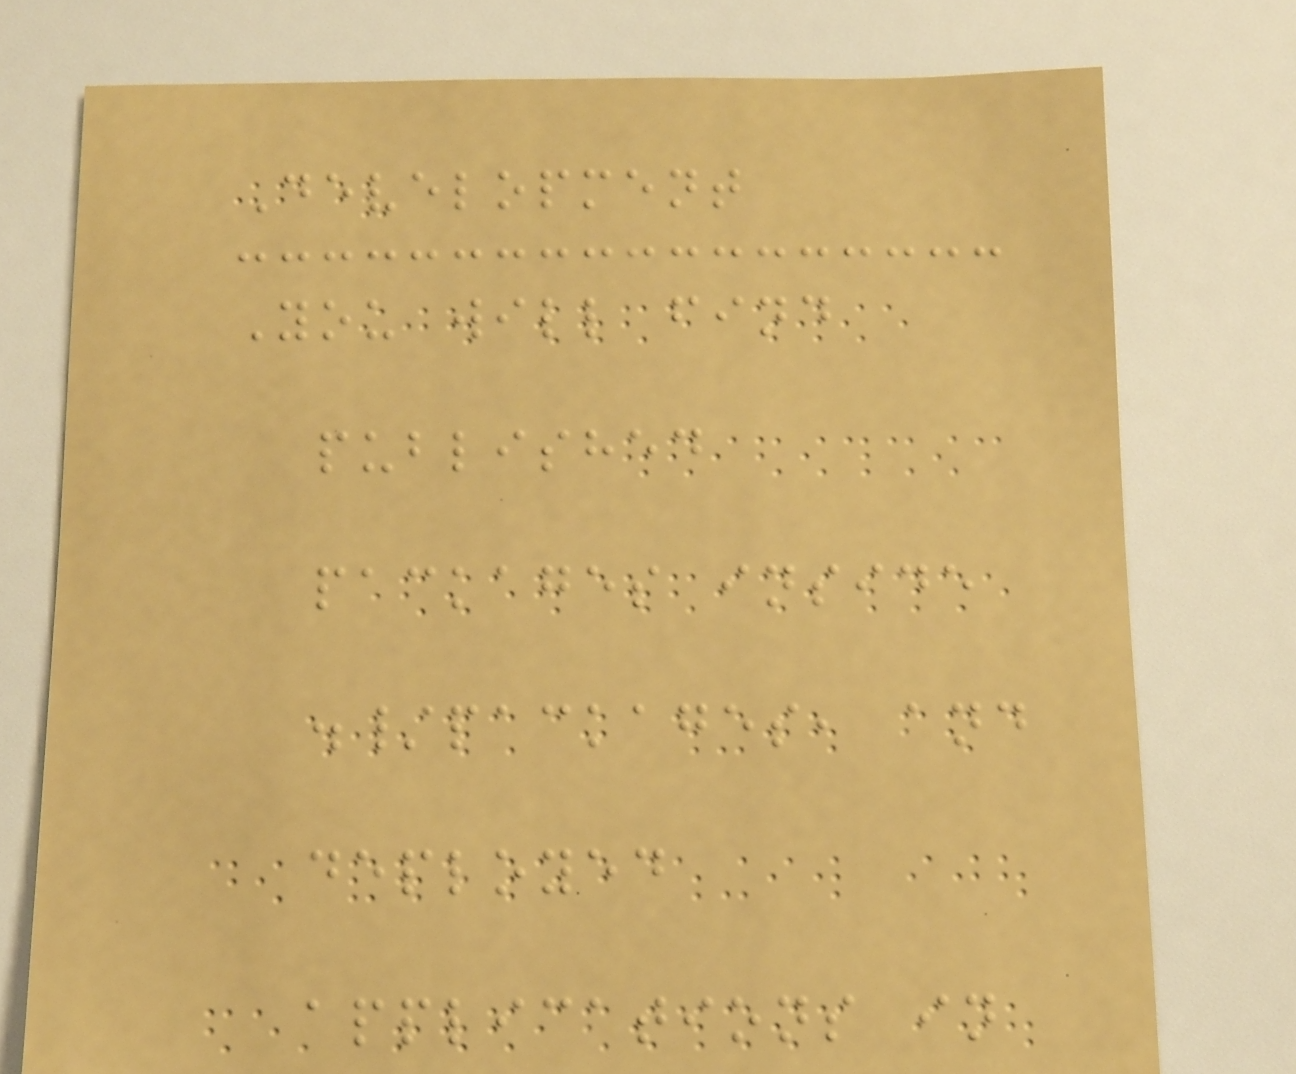Development
You will find
published
packages inside
./packages, and
deployed
applications in
